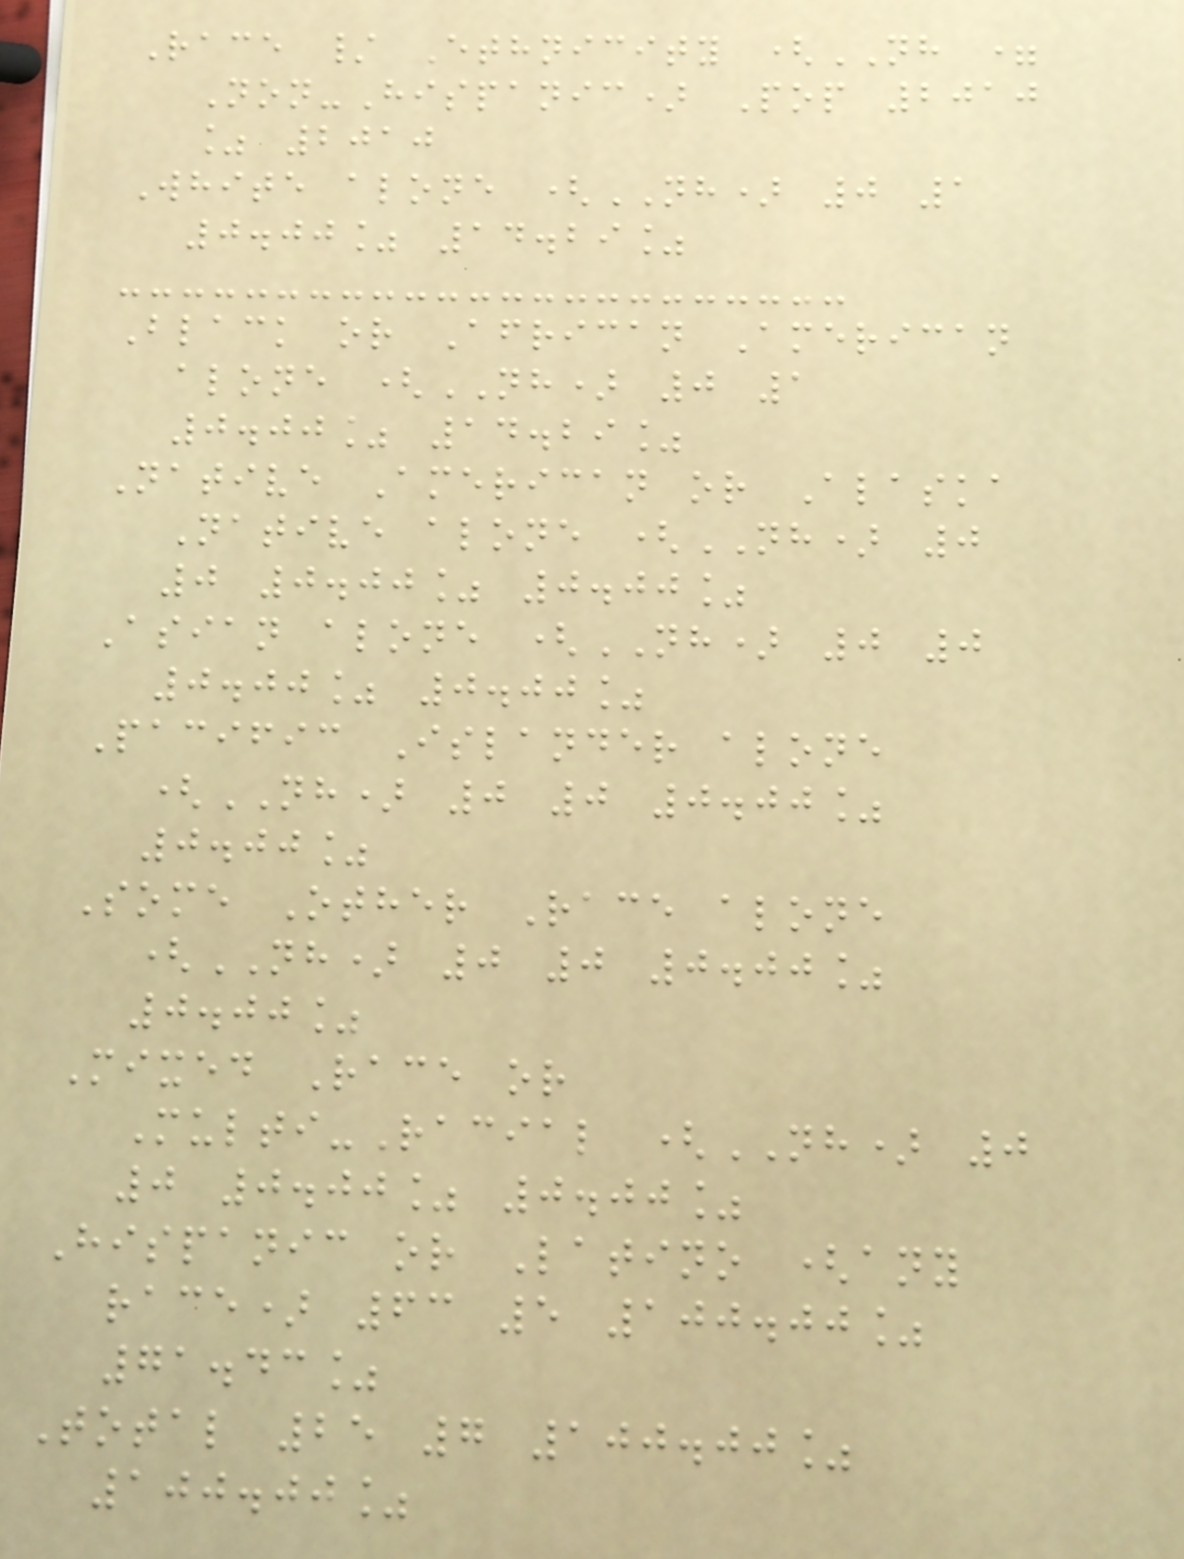Race / Ethnicity (NH =
Non-Hispanic) Pop 2010
% 2010
White alone (NH) 0 1
0.00% 14.29%
Black or African American
alone (NH) 0 1
0.00% 14.29%
Native American or Alaska
Native alone (NH) 0
0 0.00% 0.00%
Asian alone (NH) 0 0
0.00% 0.00%
Pacific Islander alone
(NH) 0 0 0.00%
0.00%
Some Other Race alone
(NH) 0 0 0.00%
0.00%
Mixed Race or
Multi-Racial (NH) 0
0 0.00% 0.00%
Hispanic or Latino (any
race) 63 5 100.00%
71.43%
Total 25 7 100.00%
100.00%
